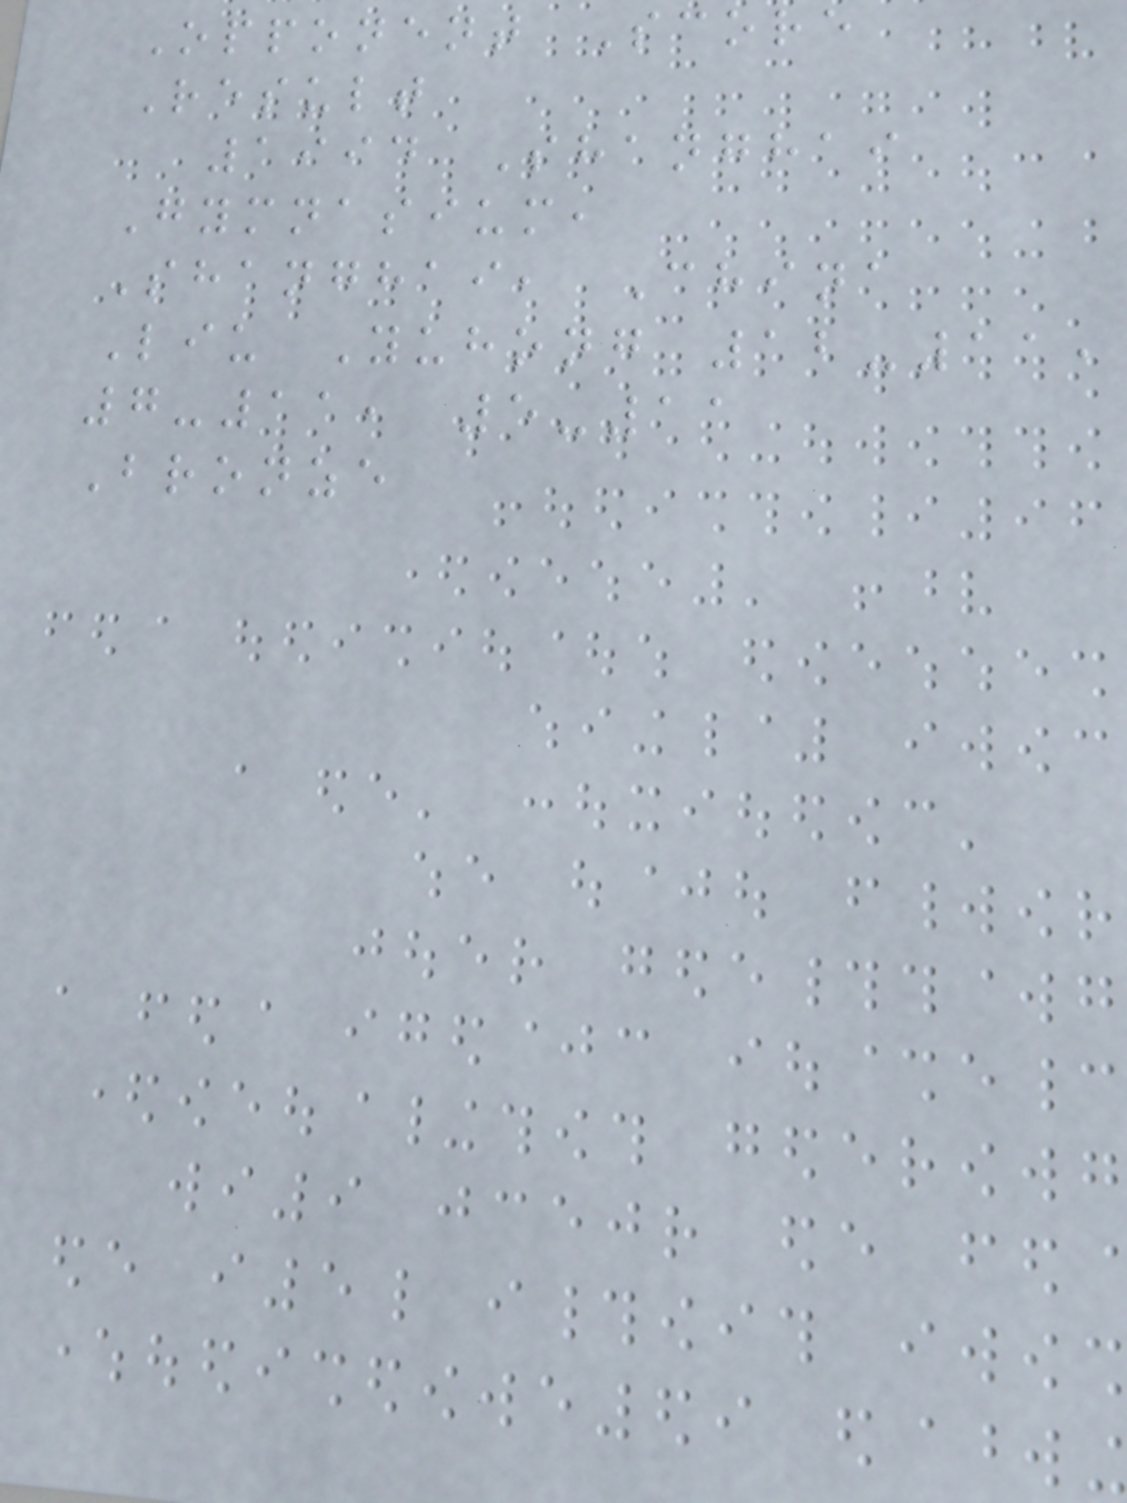Opponent Score
Result
1994 Shanghai
Gymnasium,
Shanghai, China
Liu Yuhong 12-11,
7-11, 5-11
Bronze
